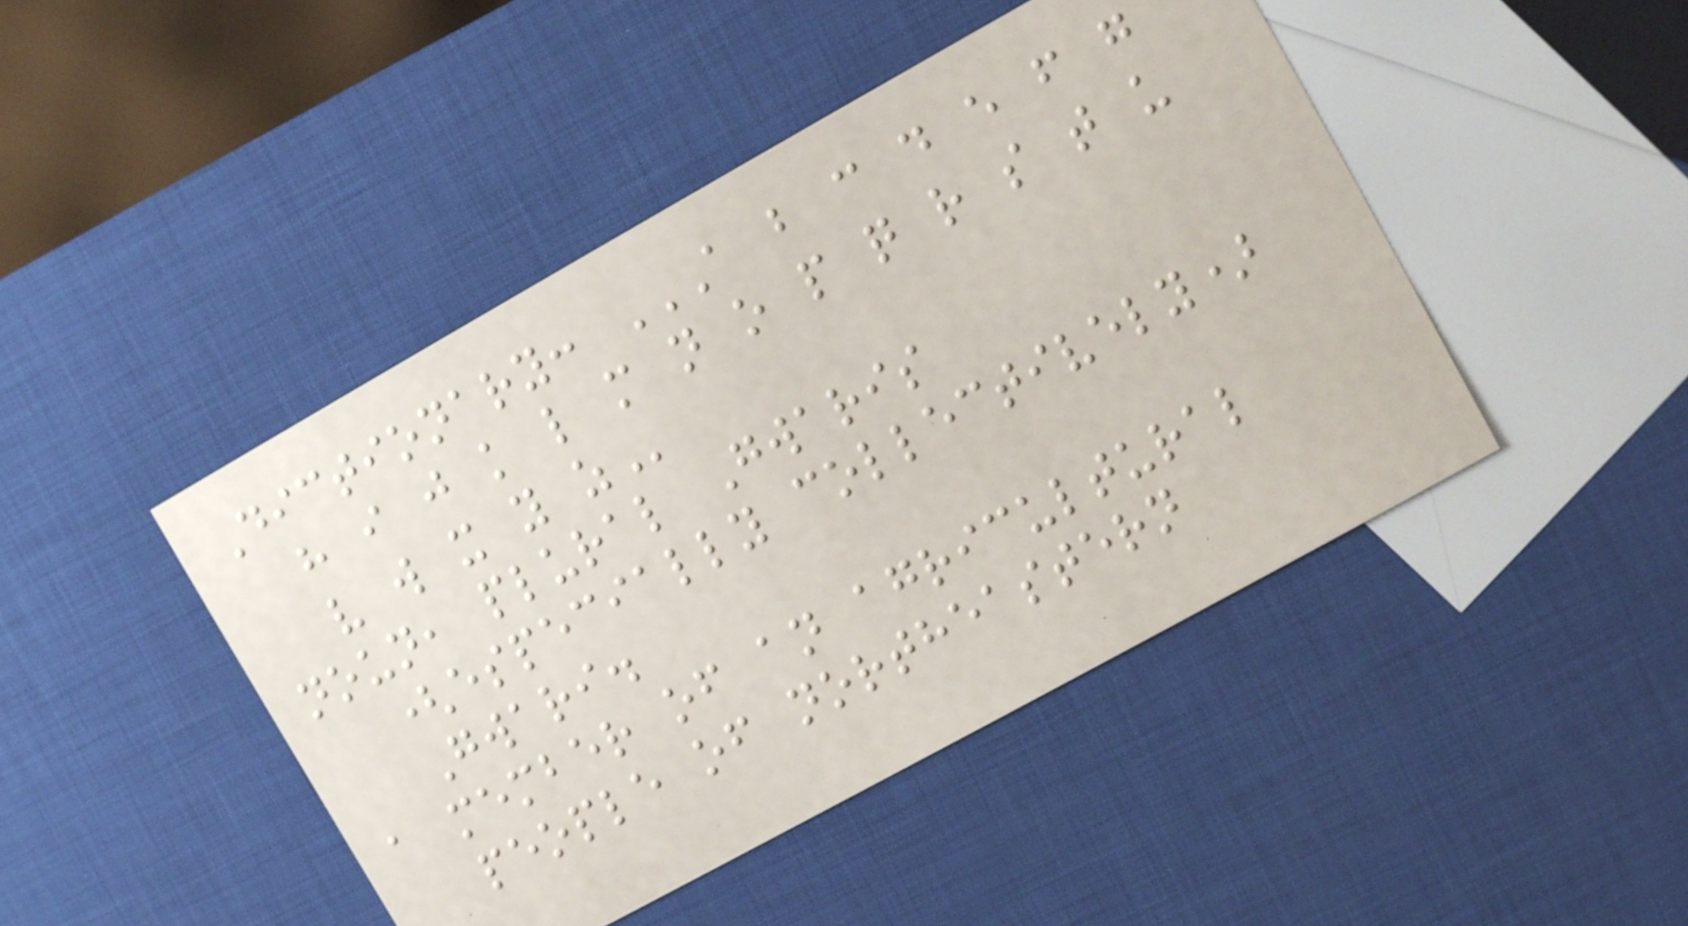Dictionary: A B C D E F G
H I J K L M N O P Q R S T U
V W X Y Z
noun, plural Gwaris
(especially collectively)
Gwari.
a member of an agricultural
people of northeastern
